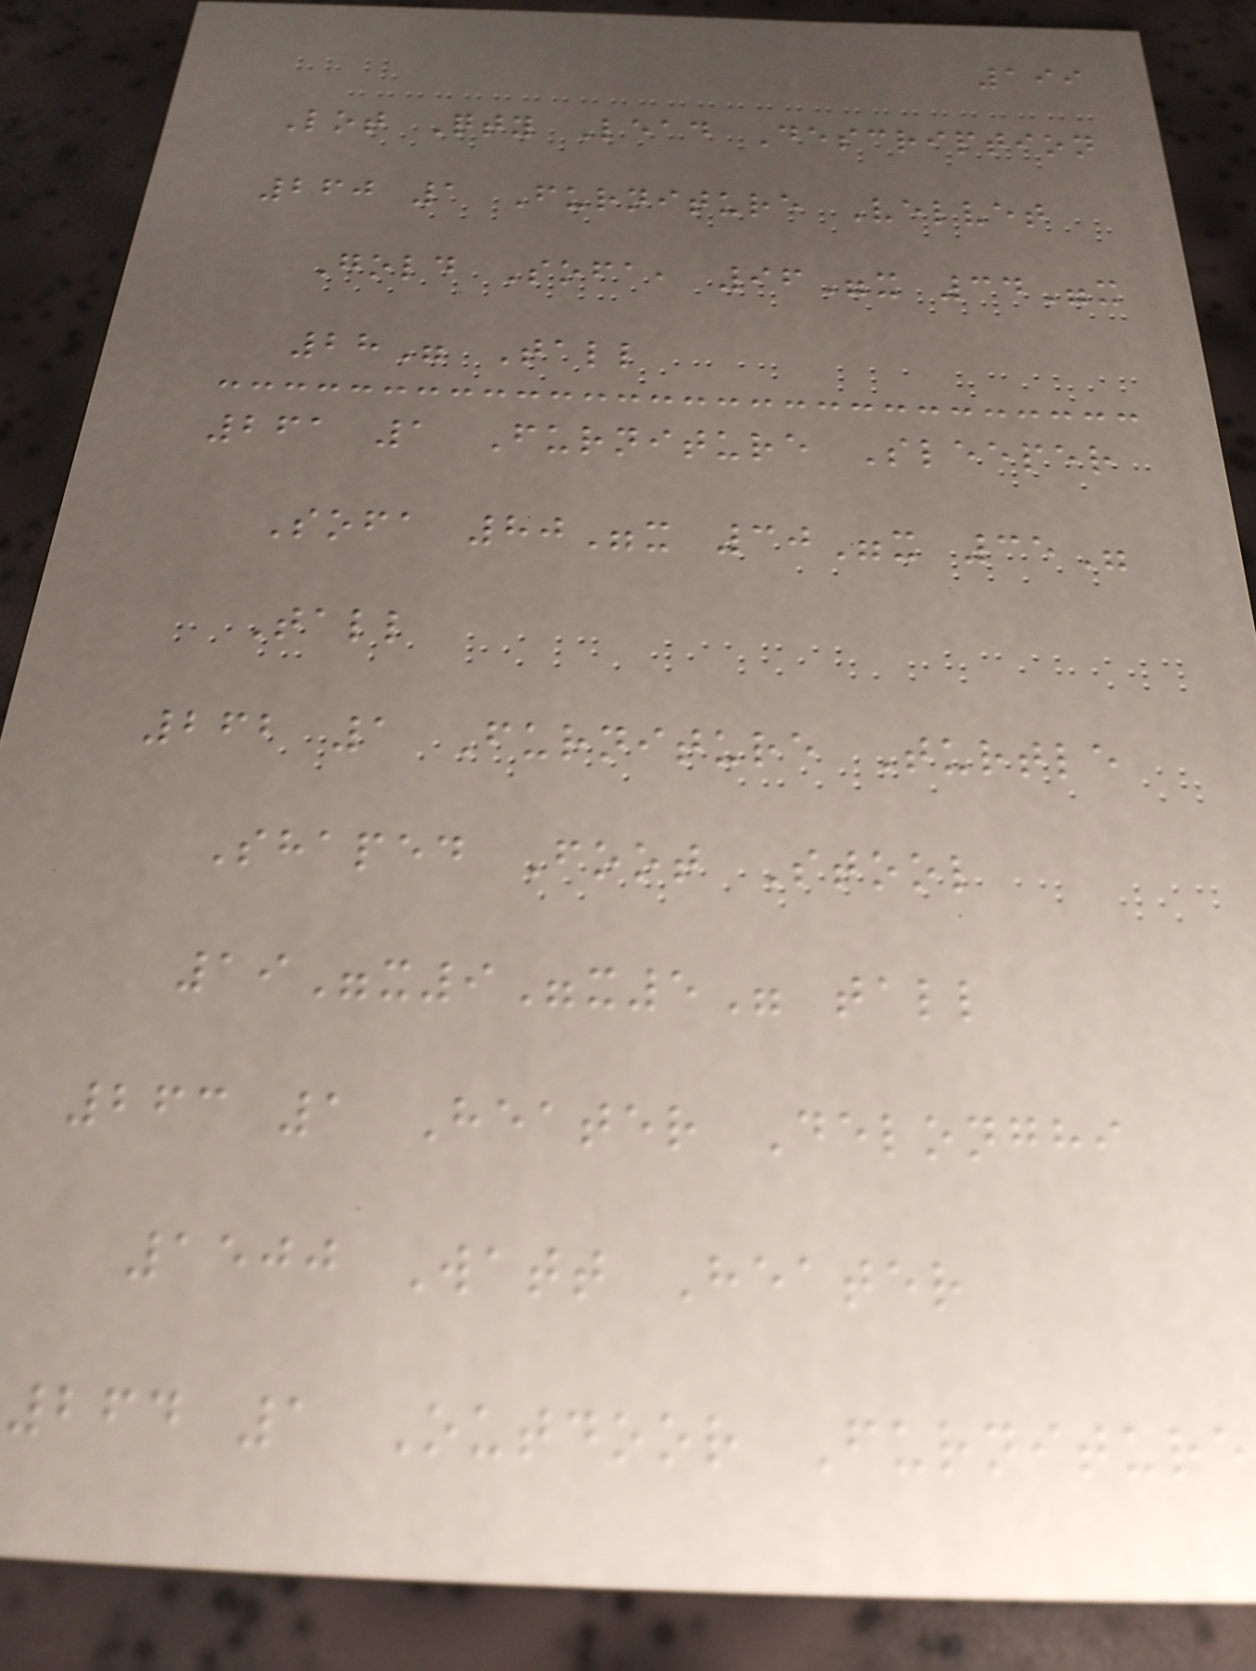199
Lot Qty Lead Description
260 1 Furniture Velvet
Gold Sofa, 96"x 34"x
28" Tall
261 1 Furniture Sleeper
Sofa 80"x 30"x 35"
Tall
262 1 Furniture Turtle
Shaped Foot Stool
19"x9"x5" tall
263 1 Heater Delonghi
1500 Watt Heater
264 1 Outdoor Furniture
